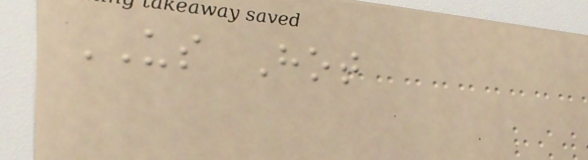US Hot
